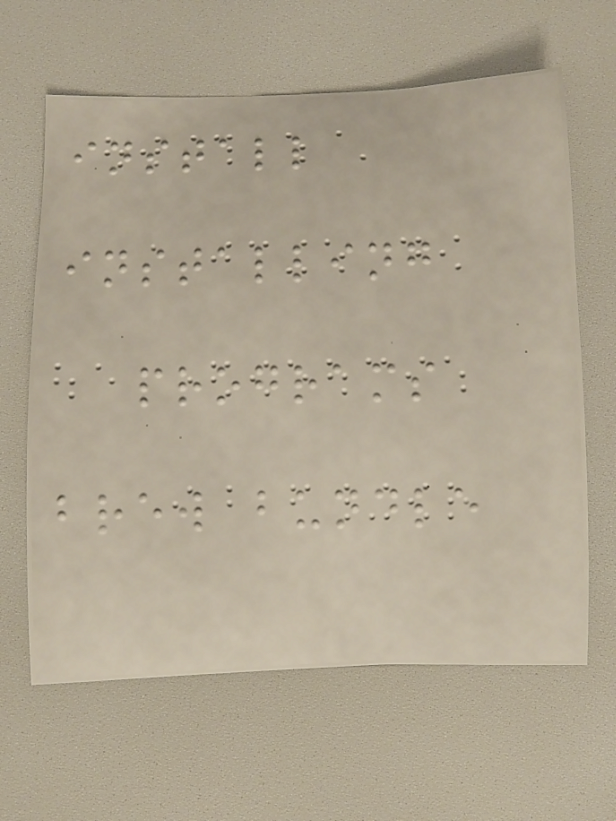install
installing
programs
brew bundle
